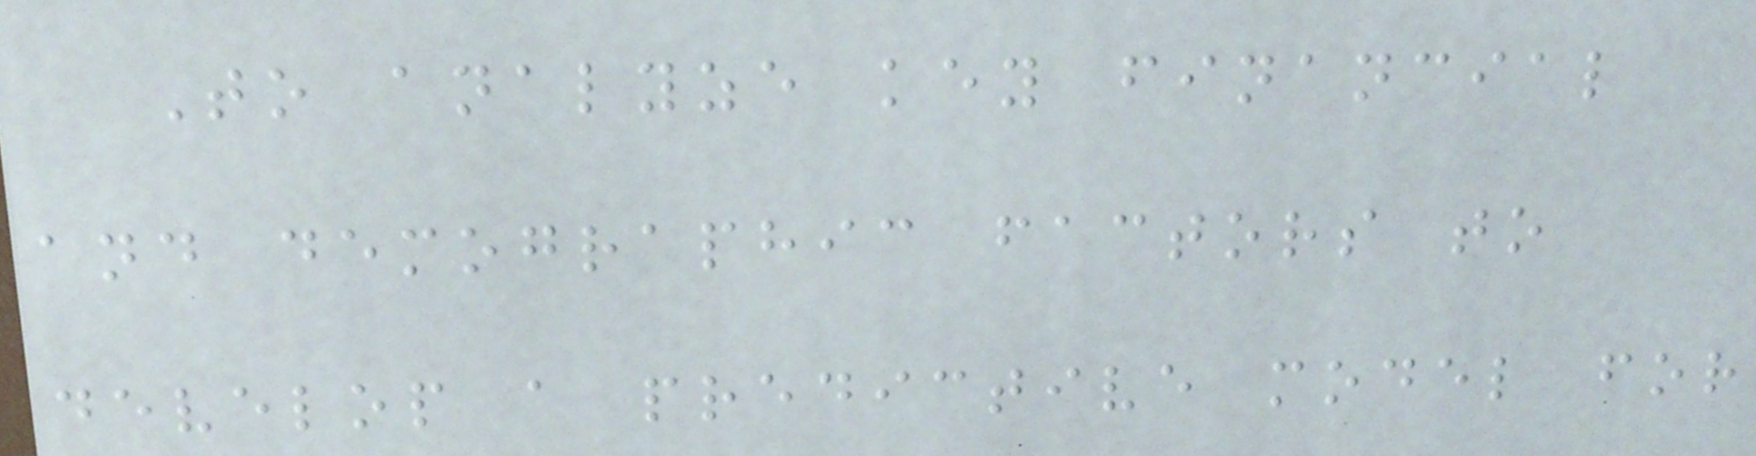To analyze key financial
and demographic factors to
develop a predictive model for
